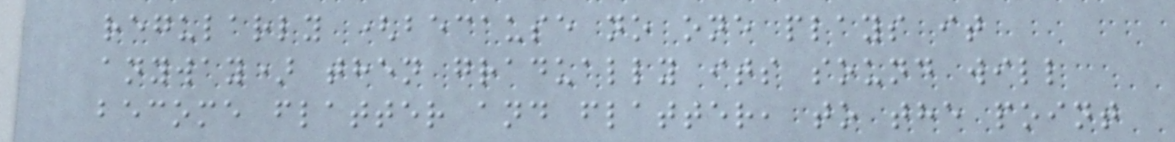regularly (because no one plays it
anyway) then gradually its sound will
become flatter and flatter, to the point
